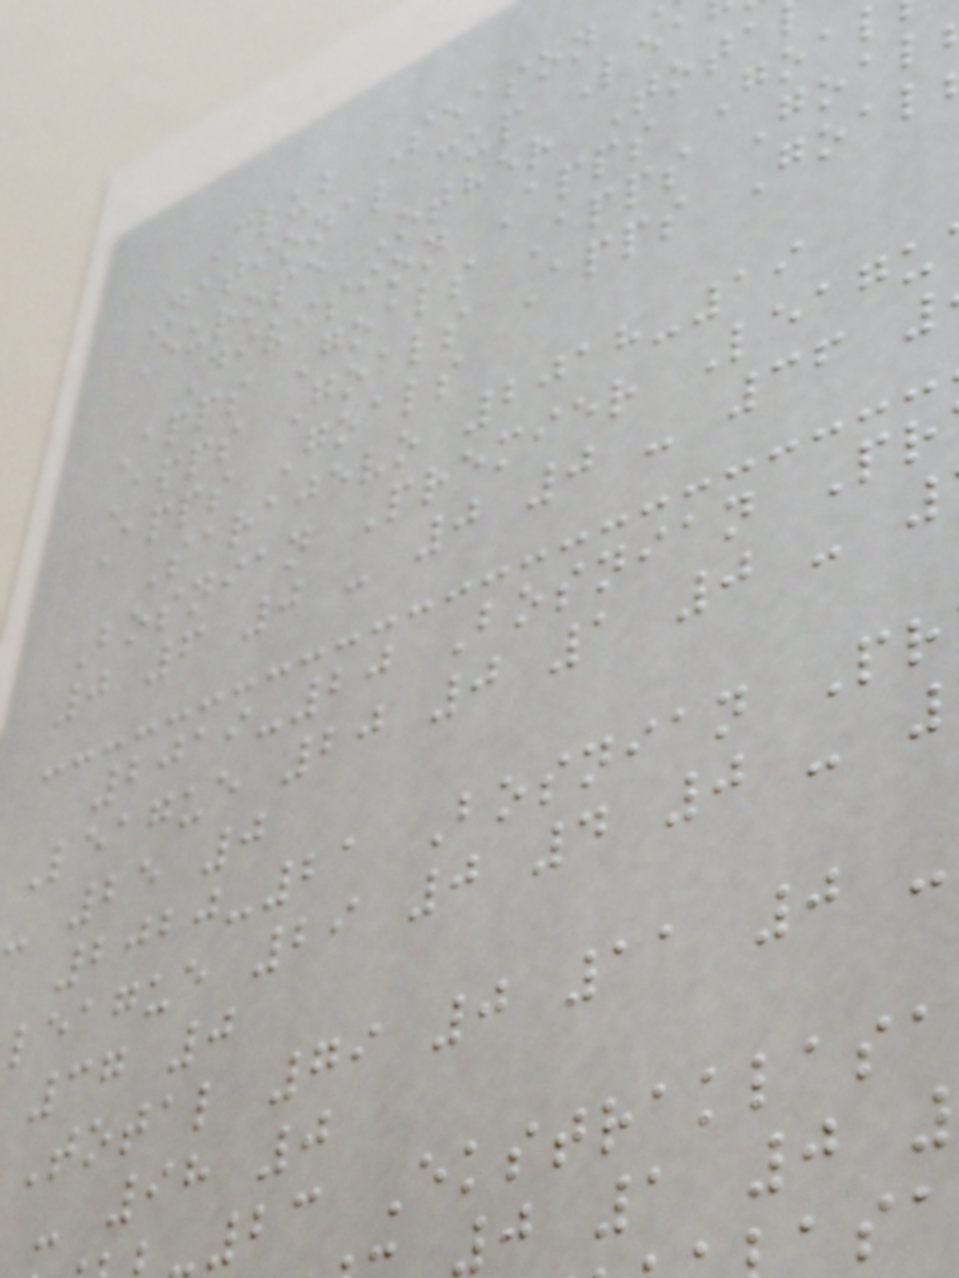Club Season
National cup Lea
Europe Other Tota
Division Apps Goa
Apps Goals Apps Goal
Apps Goals Apps Goal
Apps Goals
Sarajevo 2018-19
Bosnian Premier Leagu
0 6 0 - 0 0 - 36
2019-20 Bosnian Pr
League 20 0 1 0 -
- 25 0
2020-21 Bosnian Pr
league 29 0 4 0 -
37 0
Total 79 0 11 0 -
- 98 0
23 Ekstraklasa
0 1 0
